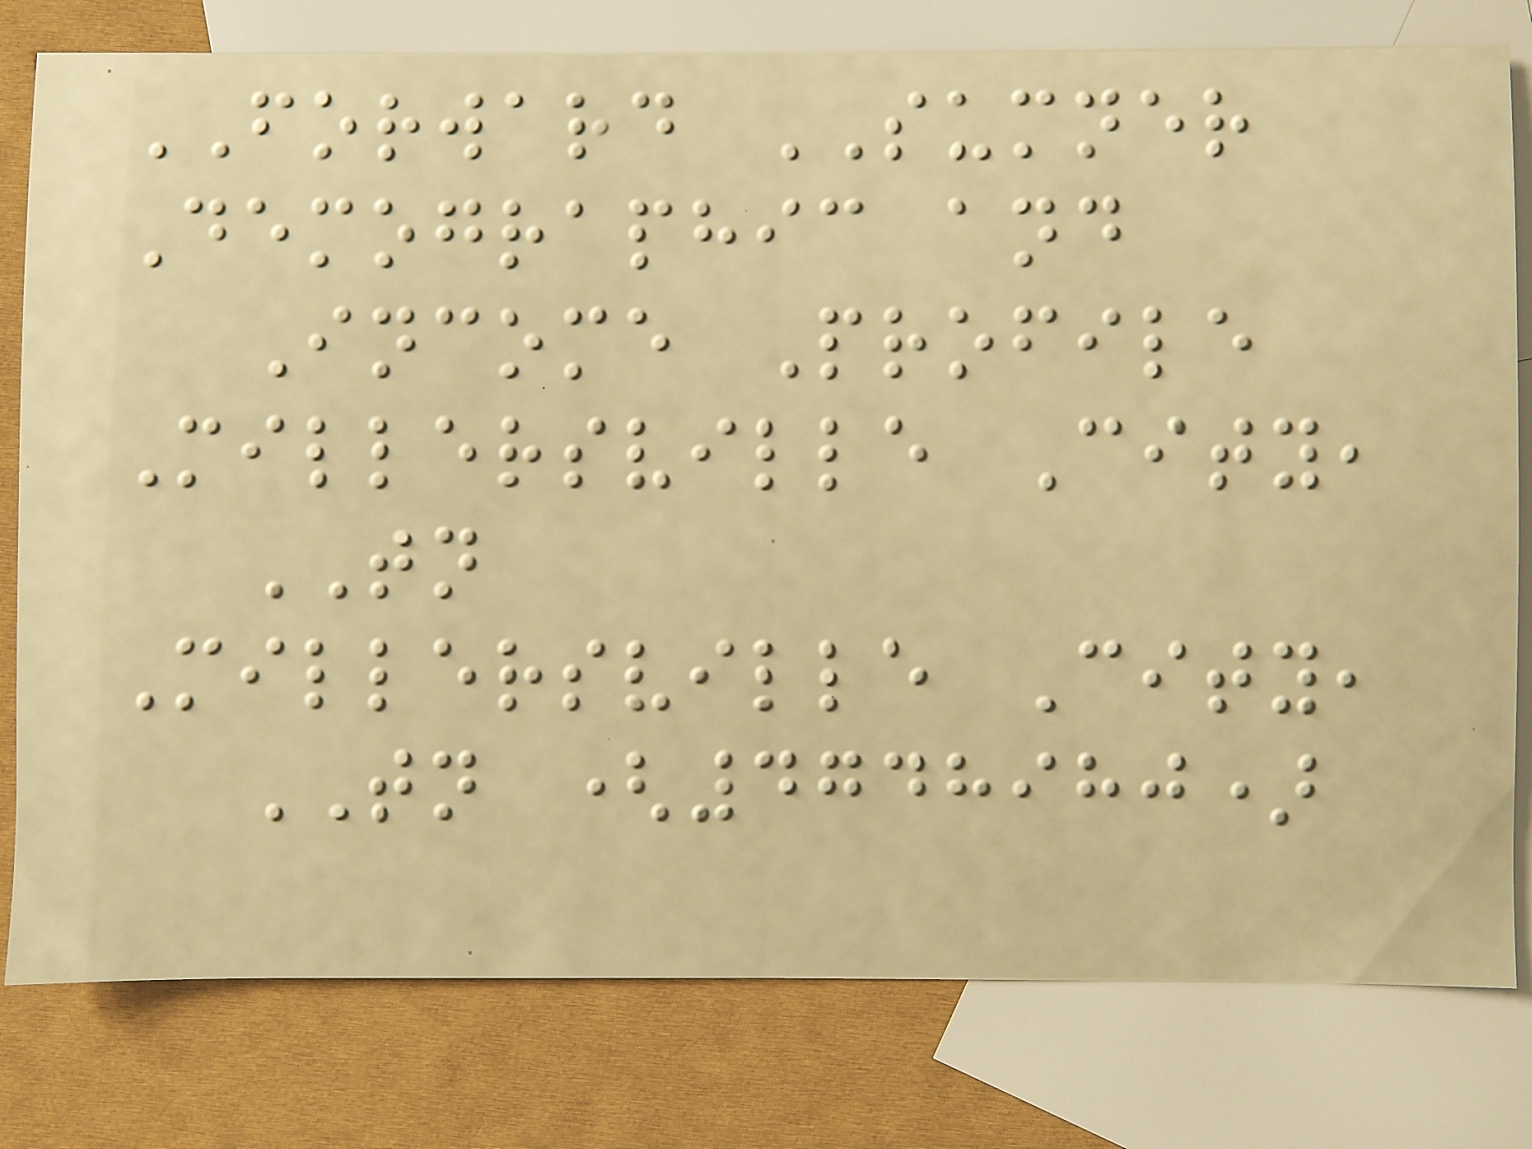FORWARD SUMNER
Demographic and
Income Profile
Millersville City,
TN
Millersville City,
TN (4748980)
